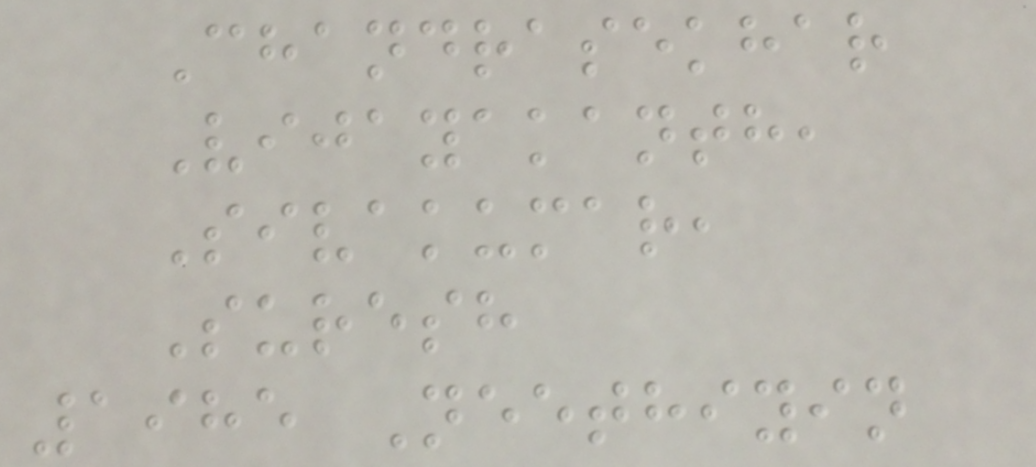Chandrasekhar
Vijayakanth,
Sivakumar,
Suresh
1985 Neethiyin
